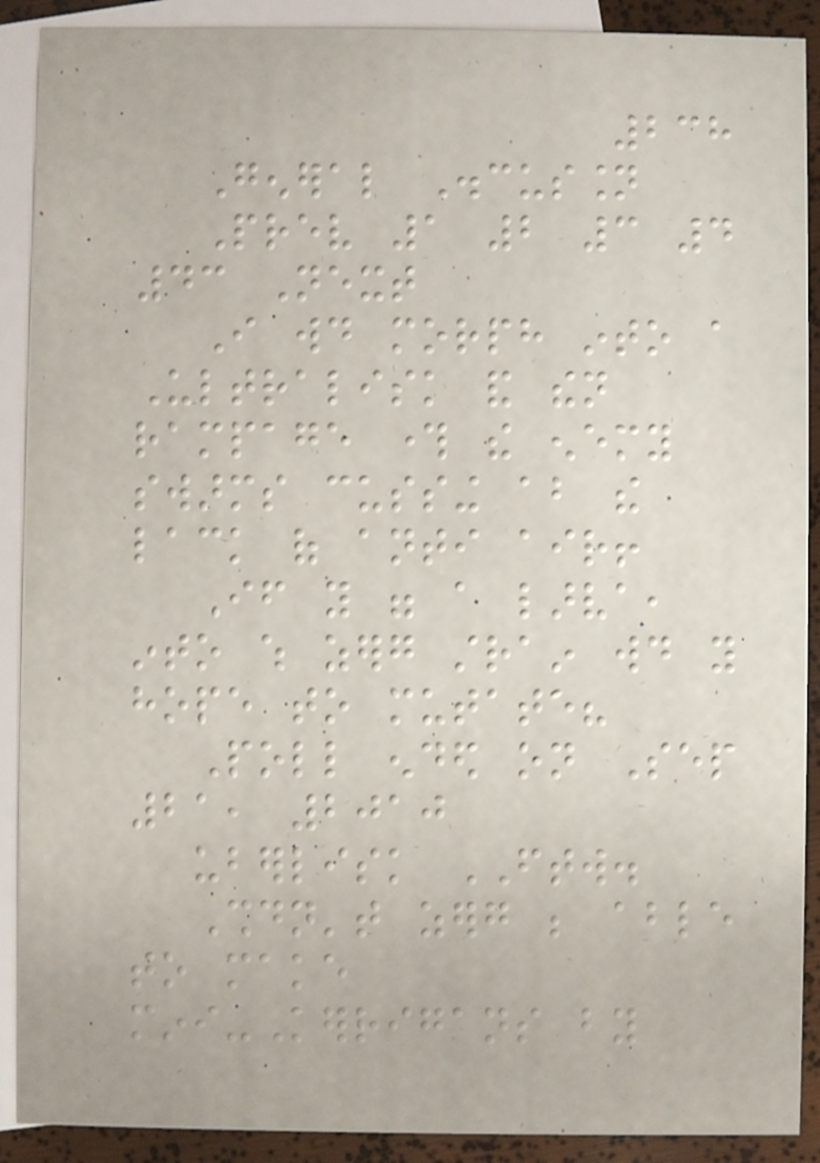238
General Discussion
Prev 1 2 3 4
43 Next
I would morph into a
Ultralisk and then
rampage through the enemy
swarms cussing about the
lack of anti air!
If you were a larva,
into which zerg strain would you
hope to mutate?
Poll ended on Sep
21, 2010
uberlisk FTW.
Shouldn't zerg be able
to make
mini-Kerrigans by
